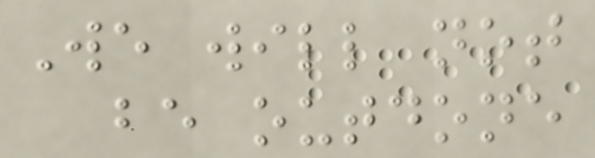We will not
be outdone
